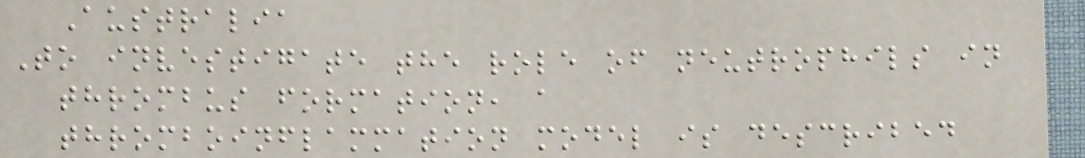Australia
To investigate the role of neutrophils in
thrombus formation, a
thromboinflammation model is described
